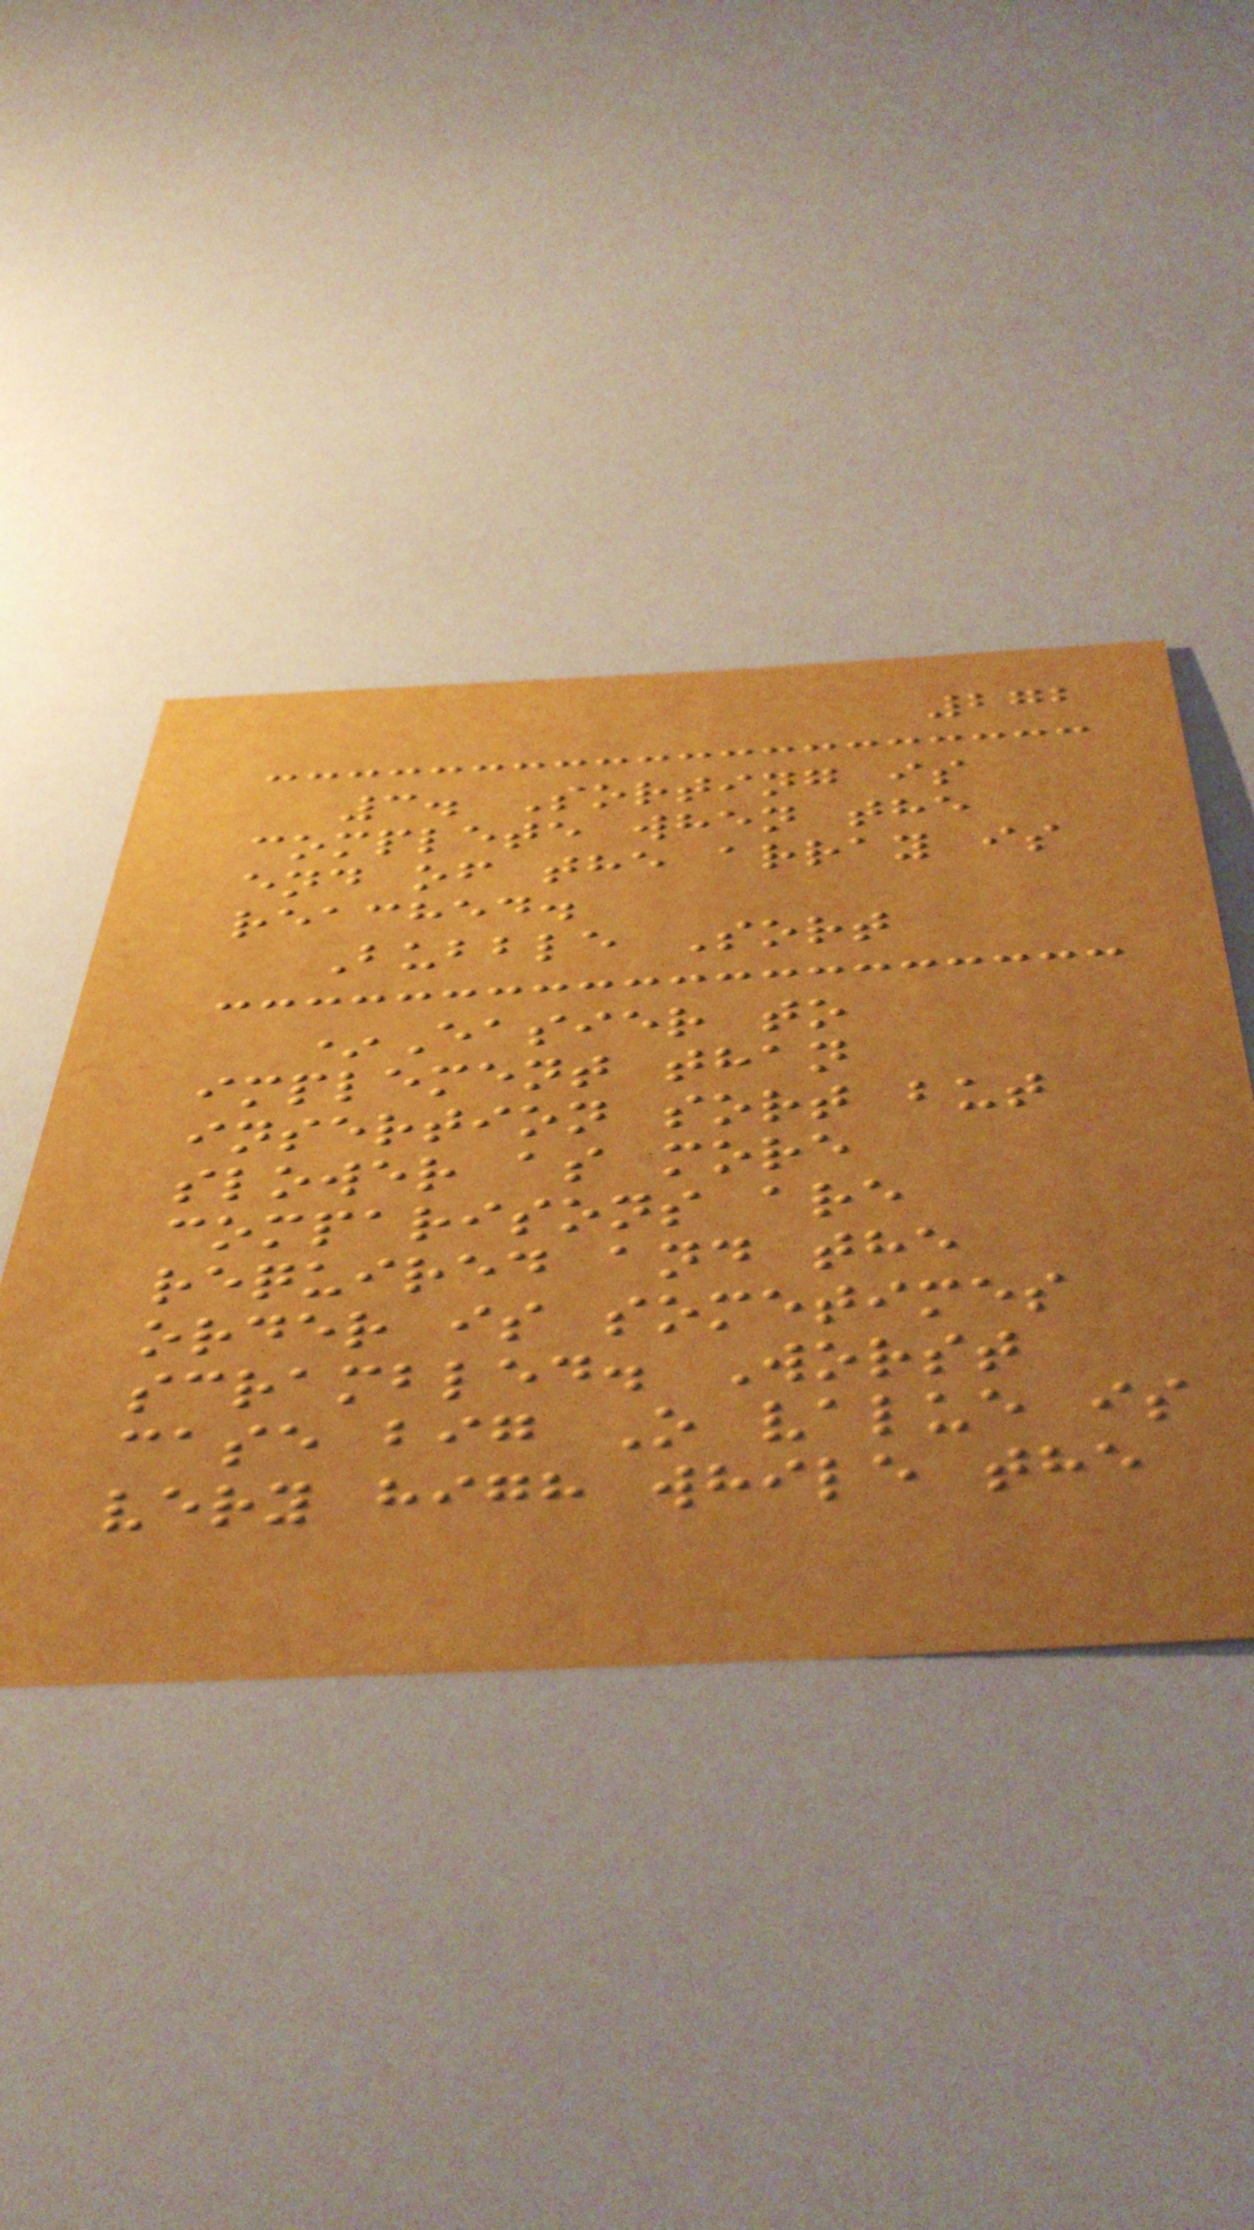272
3. Sorting is
complete when the
end of the array is
reached.
Bubble Sort
*Easier to
implement than
insertion sort but
slower as more
comparisons are
required and the
order is sometimes
scrambled. Worst
case big O value is
very high while the
